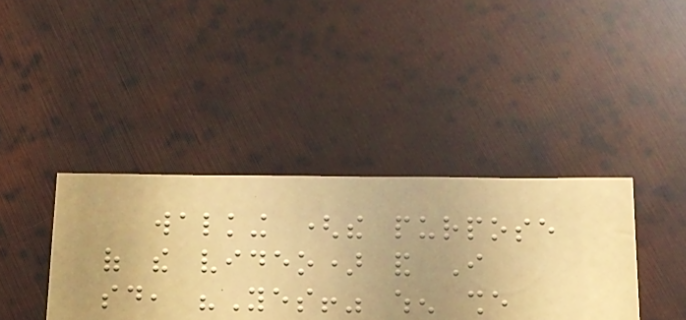walking (the purpose
of the video) and I
said, "Yes!" when she
